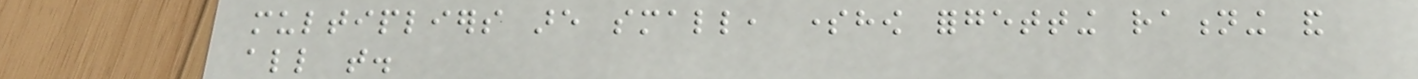multipliers are small, somehow forgetting rationing and
all that.
